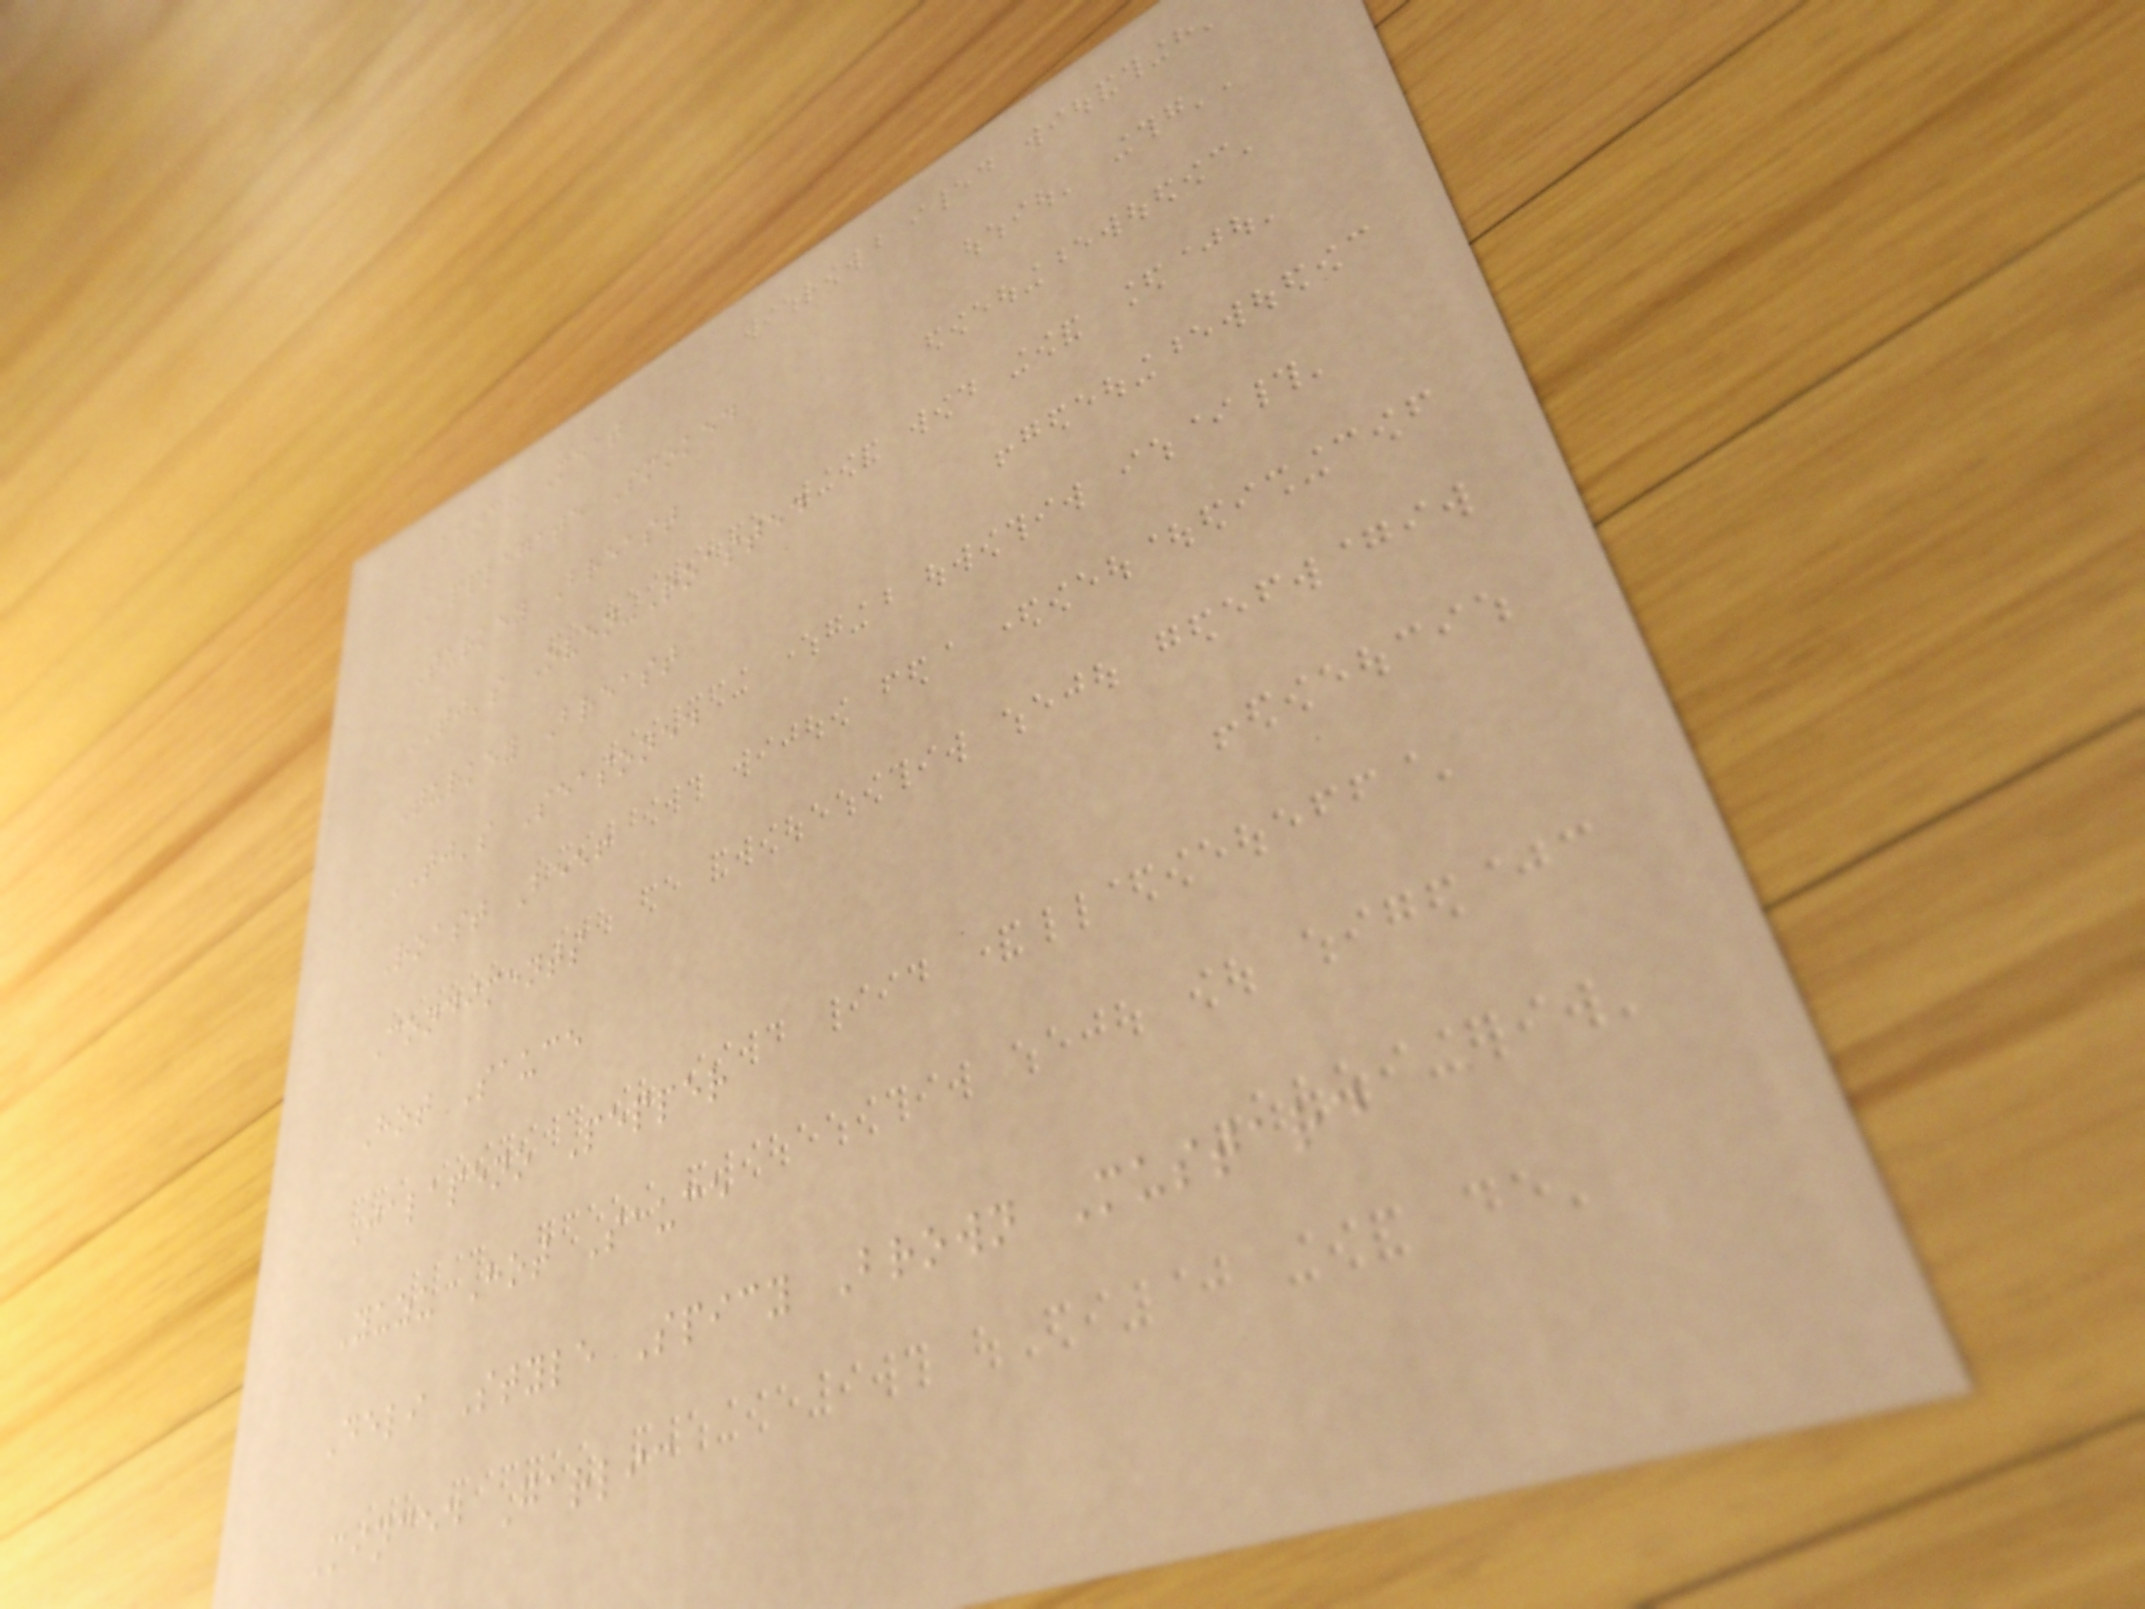Lunch Meat
Applegate Smoked
Turkey Breast
TJ's Oven-Roasted
Turkey Breast
TJ's Seasoned
Roast Beef
Condiments
Hot Sauce
Jalapeno Pepper
Yuzu Hot Sauce
Deli Style Spicy Brown Mustard
Minced Garlic
